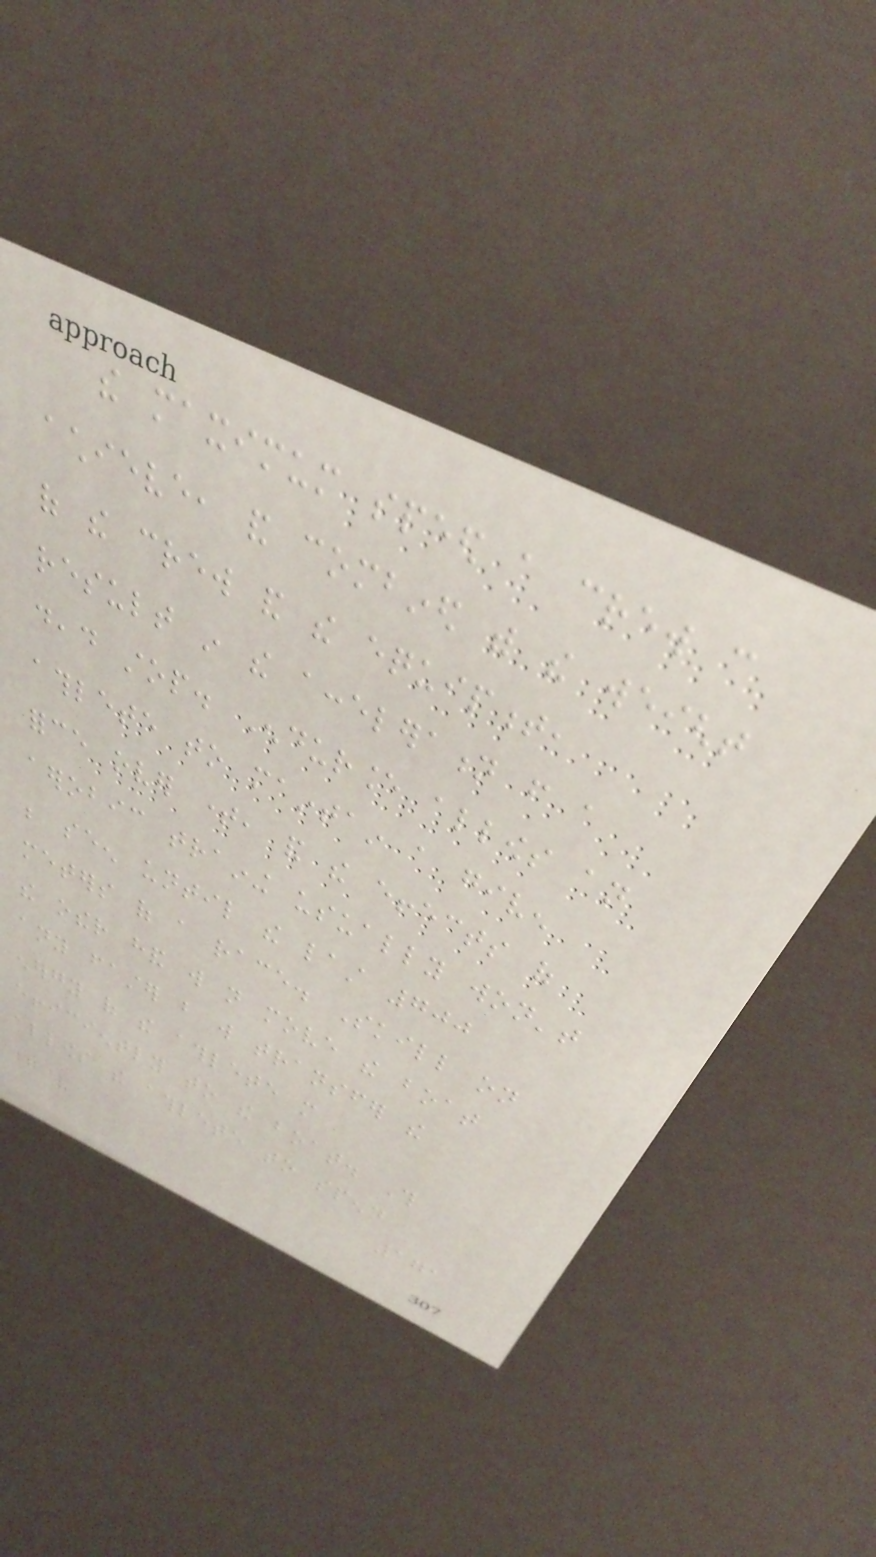the maximum speed a crew can
achieve, and combined with the weight
of the crew and the equipment,
result in the acceleration from a
dead stop. Endurance allows an
athlete to maintain a given
force over time, and the effects of
aerobic training usually won't
be seen until the last 700
meters of a race. Skill on
the other hand will not move the boat
any faster but will transfer the
energy of the athlete more
efficiently to the boat. This
allows the athlete to spend
171
